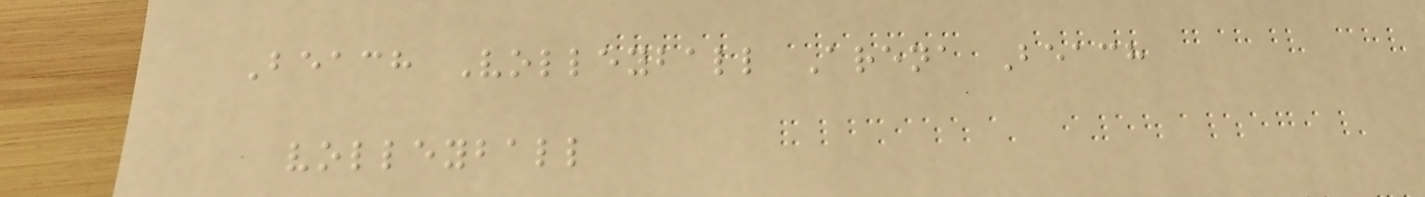Beach Volleyball Arena Beach
volleyball
